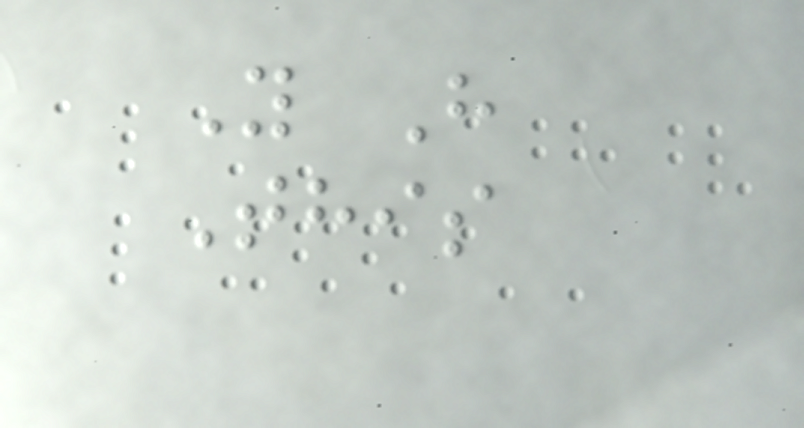Y H
This
